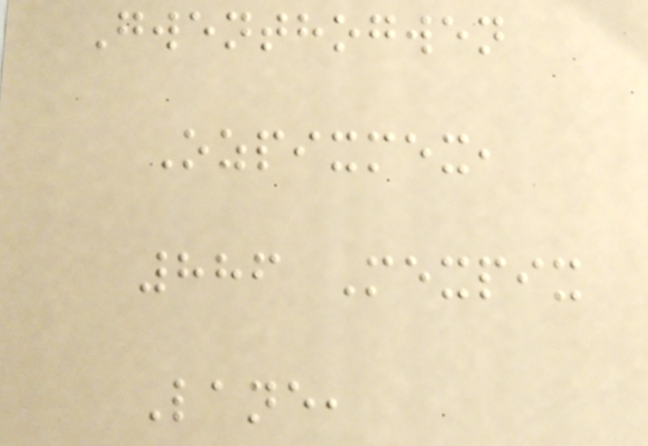Gwenthogwen
Ozpixmex,
886 Mexpix
Lane,
